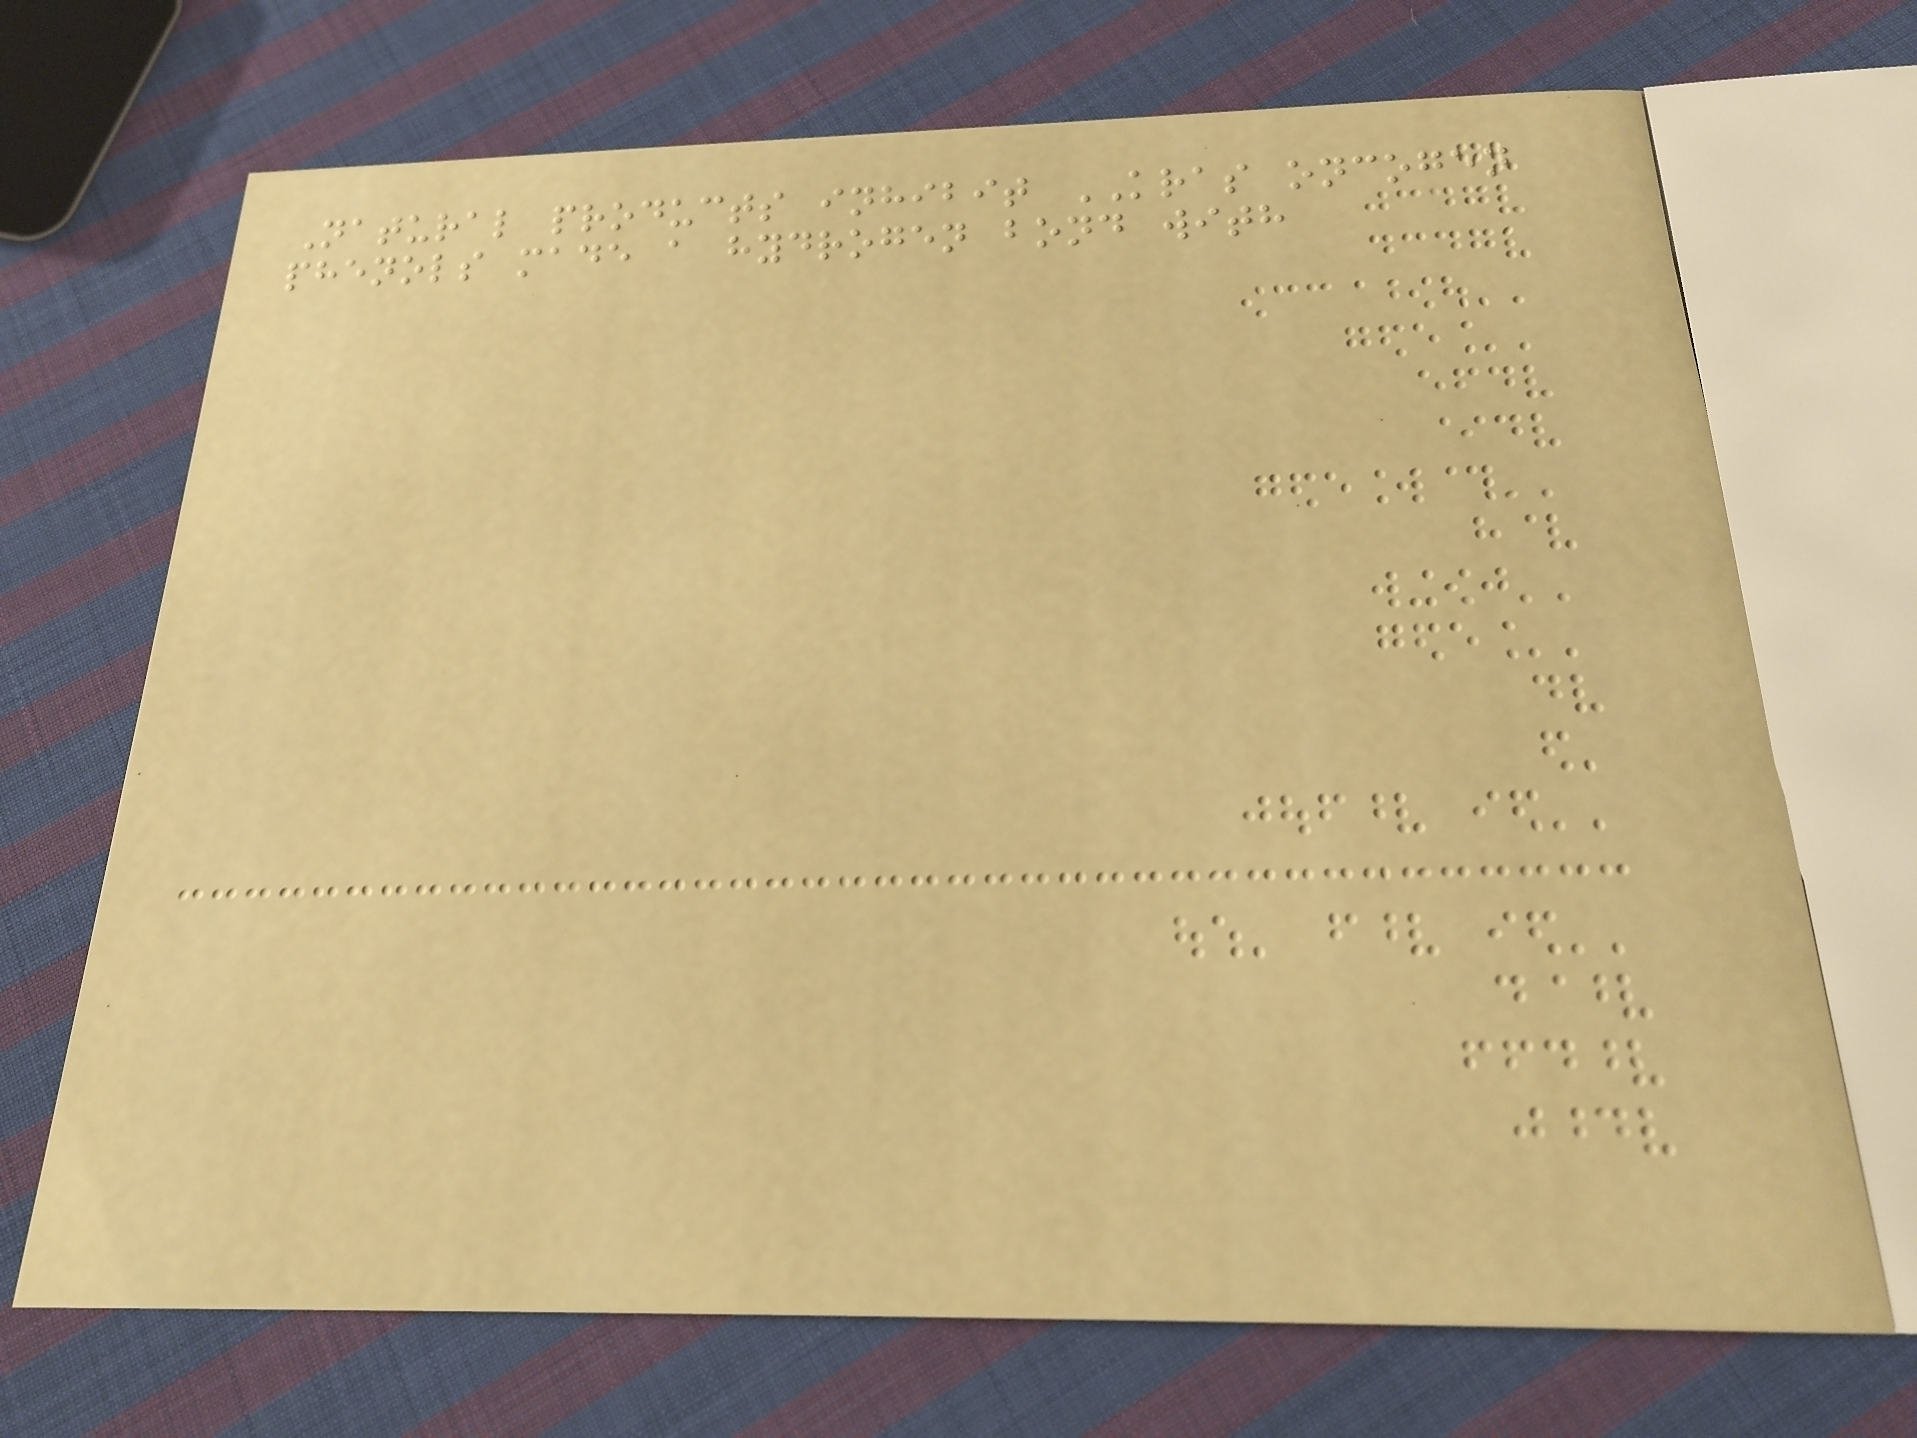Natural products inhibit KRAS oncogen
phenols made a hydrogen bond with
